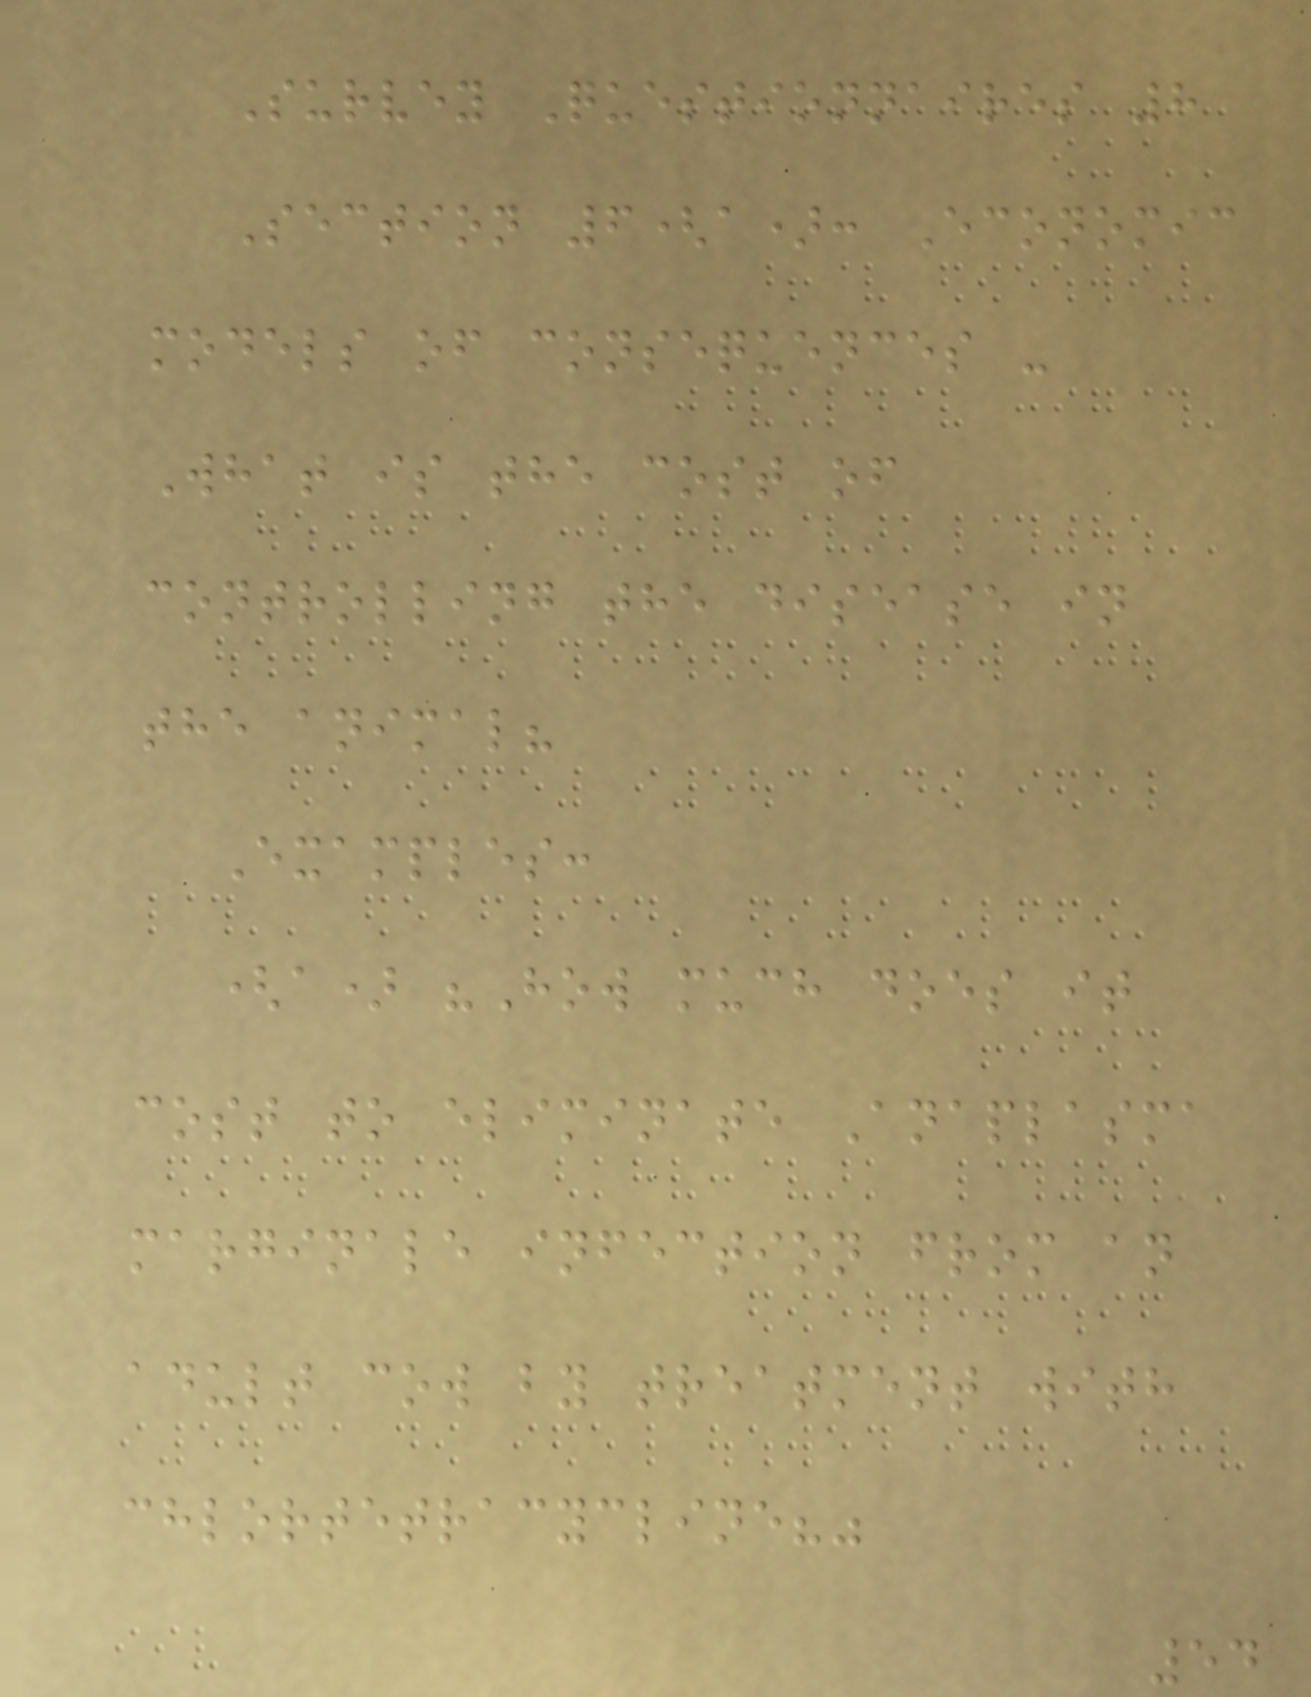Survey Questionnaires 8
Section 6(a): Economic
models of consequences -
What is the cost of
controlling the disease in
the animal?
Examples:
(a) "How much does it
cost to eliminate Anaplasma
marginale infection from an
adult cow by treatment with
chlortetracycline?"
54
